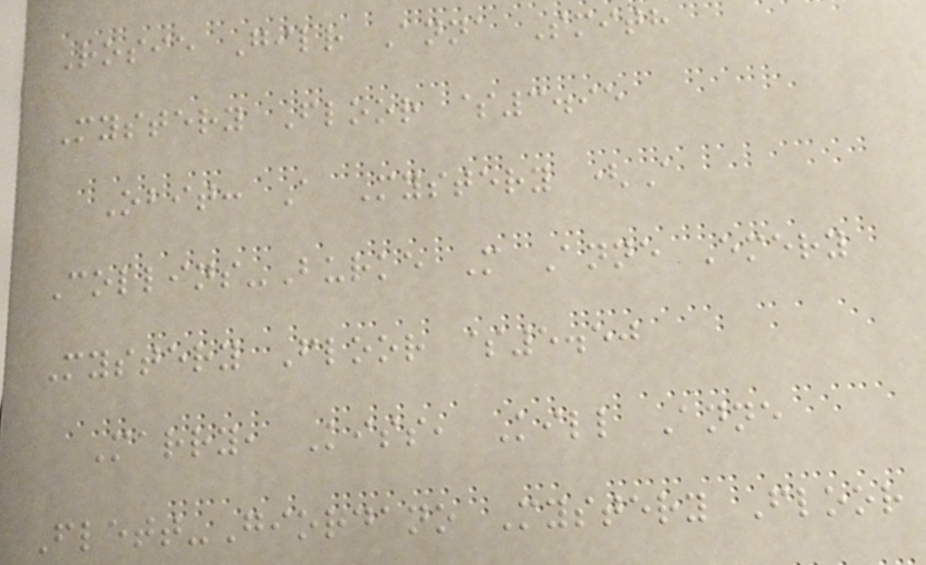Rosie Gilr Anna Smith
Mystery Floor $3.95
Obit: A Mystery (A
Collins-Burke M Anne Emery
Mystery Floor $5.50
Marry, Kiss, Kill Anne
Flett-Giordano Mystery Floor
